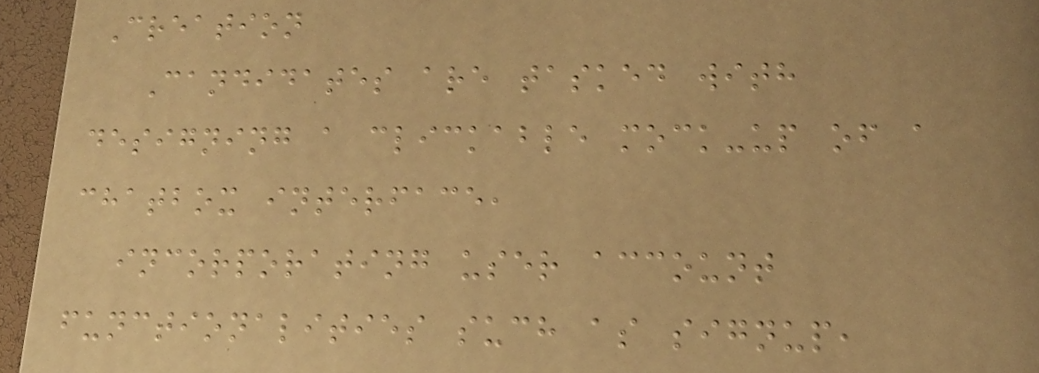Creation
Candidates are tasked with
designing a clickable mock-up of a
chatbox interface,
incorporating user account
functionalities such as signup,
